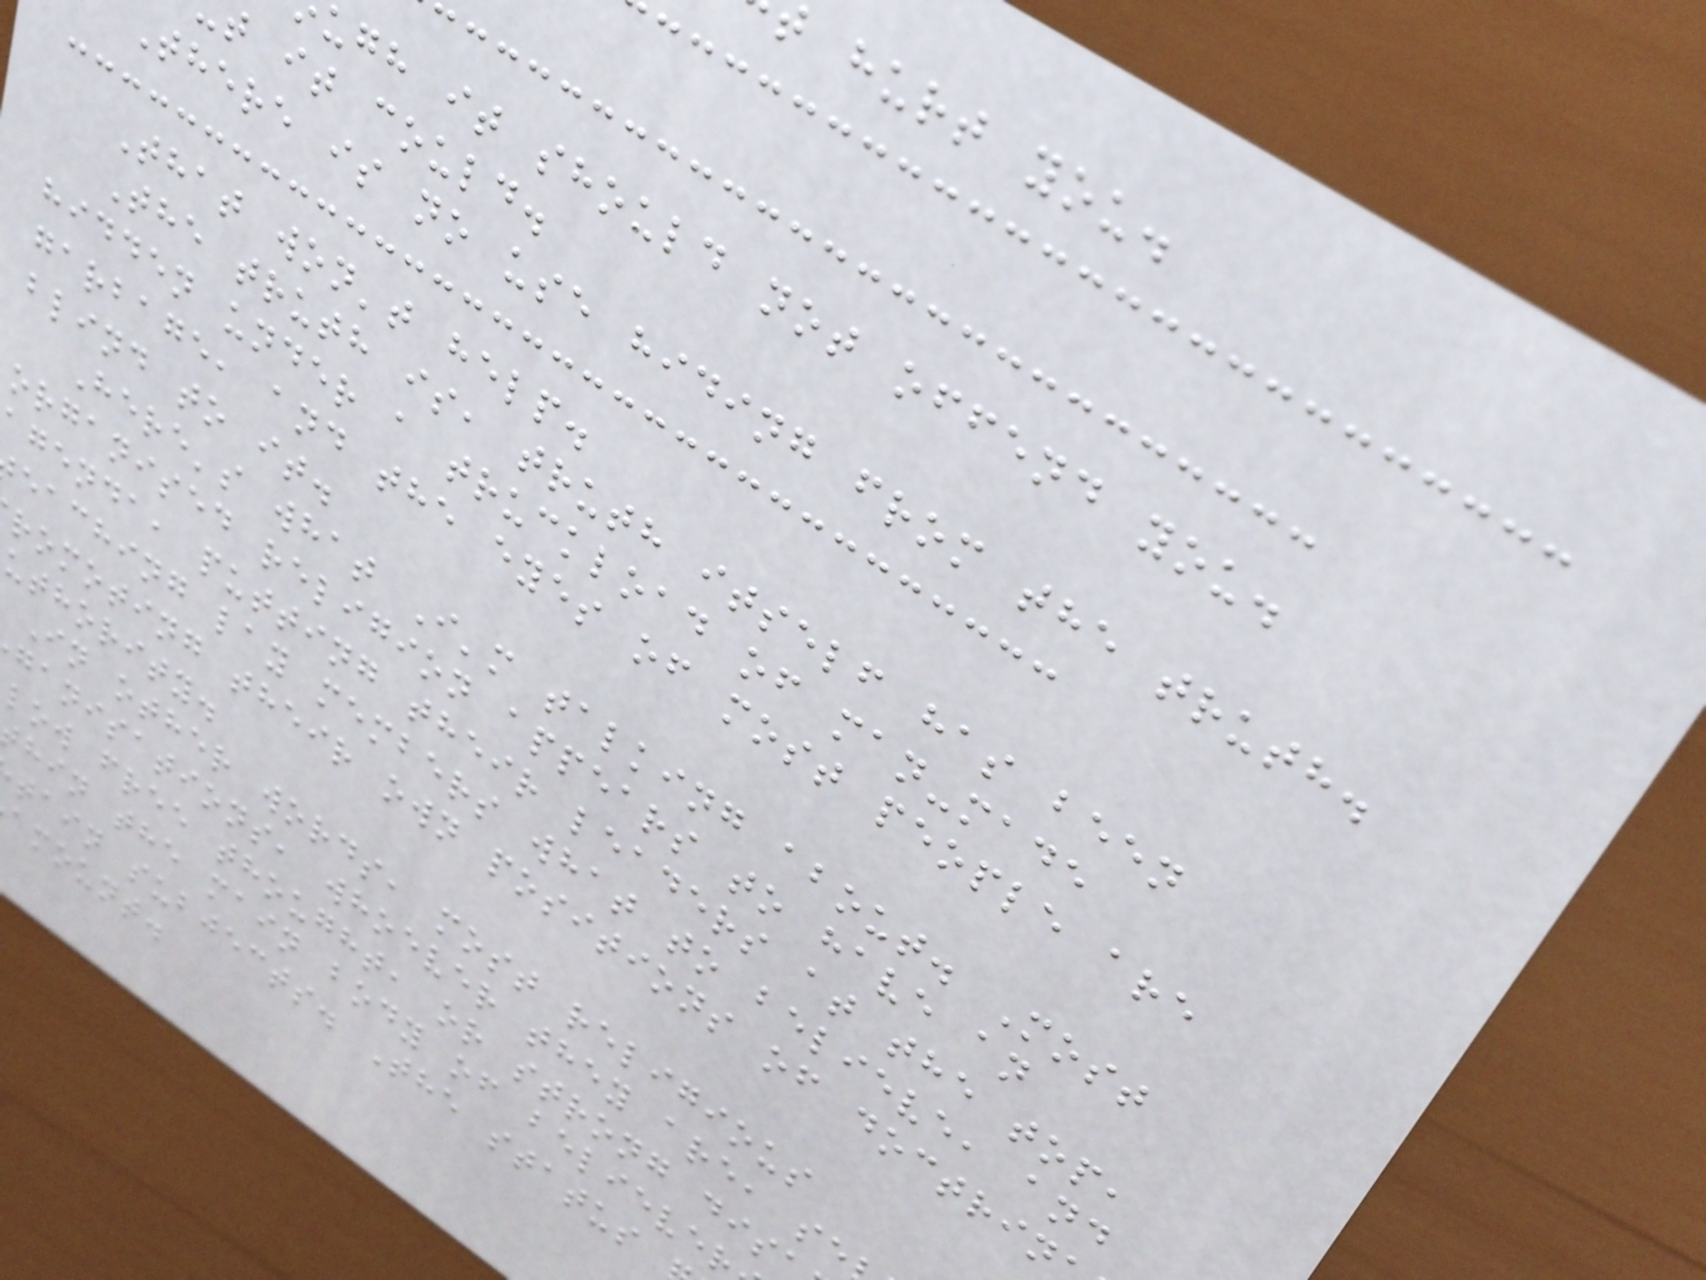hurt you.
ugh it should not offend you.
t it could.
There is no use hiding from the truth.
That won't help.
The truth is, truth itself has been
hidden under a truckload of man-made
garbage, and the eyes of most people are
blind to it.
Here's what I'm talking about. Most
organised religion appears to have an
agenda, putting their leaders at the top,
eaching lay members what to believe, and
romoting their own positions of doctrin
uthority.
In other words, most religious
ganisations, whoever they are, se
low free thought, or strong dis
hin the main body of believer
tain subjects. The status
amount.
